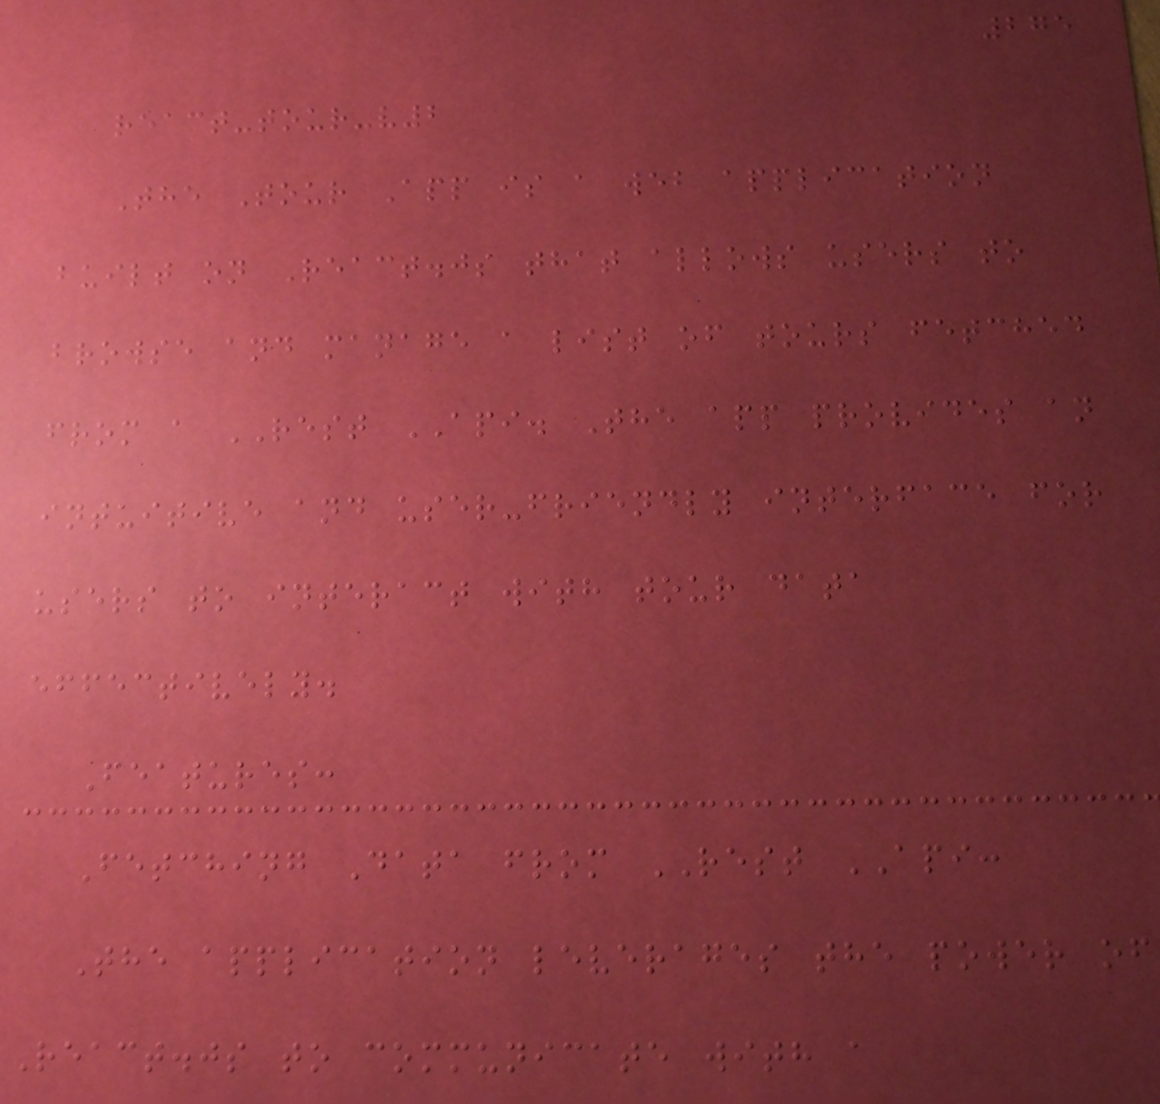275
react-tour-v2
The Tour App is a web application
built on React.js that allows users to
browse and manage a list of tours fetched
from a REST API. The app provides an
intuitive and user-friendly interface for
users to interact with tour data
effectively.
Features:
Fetching Data from REST API:
The application leverages the power of
React.js to communicate with a
